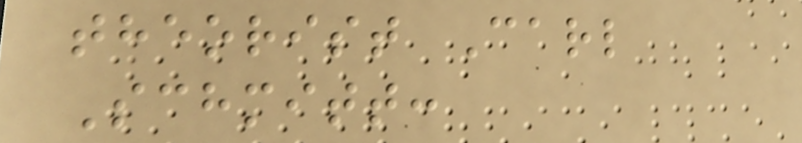theorist Carl
Schmitt:
